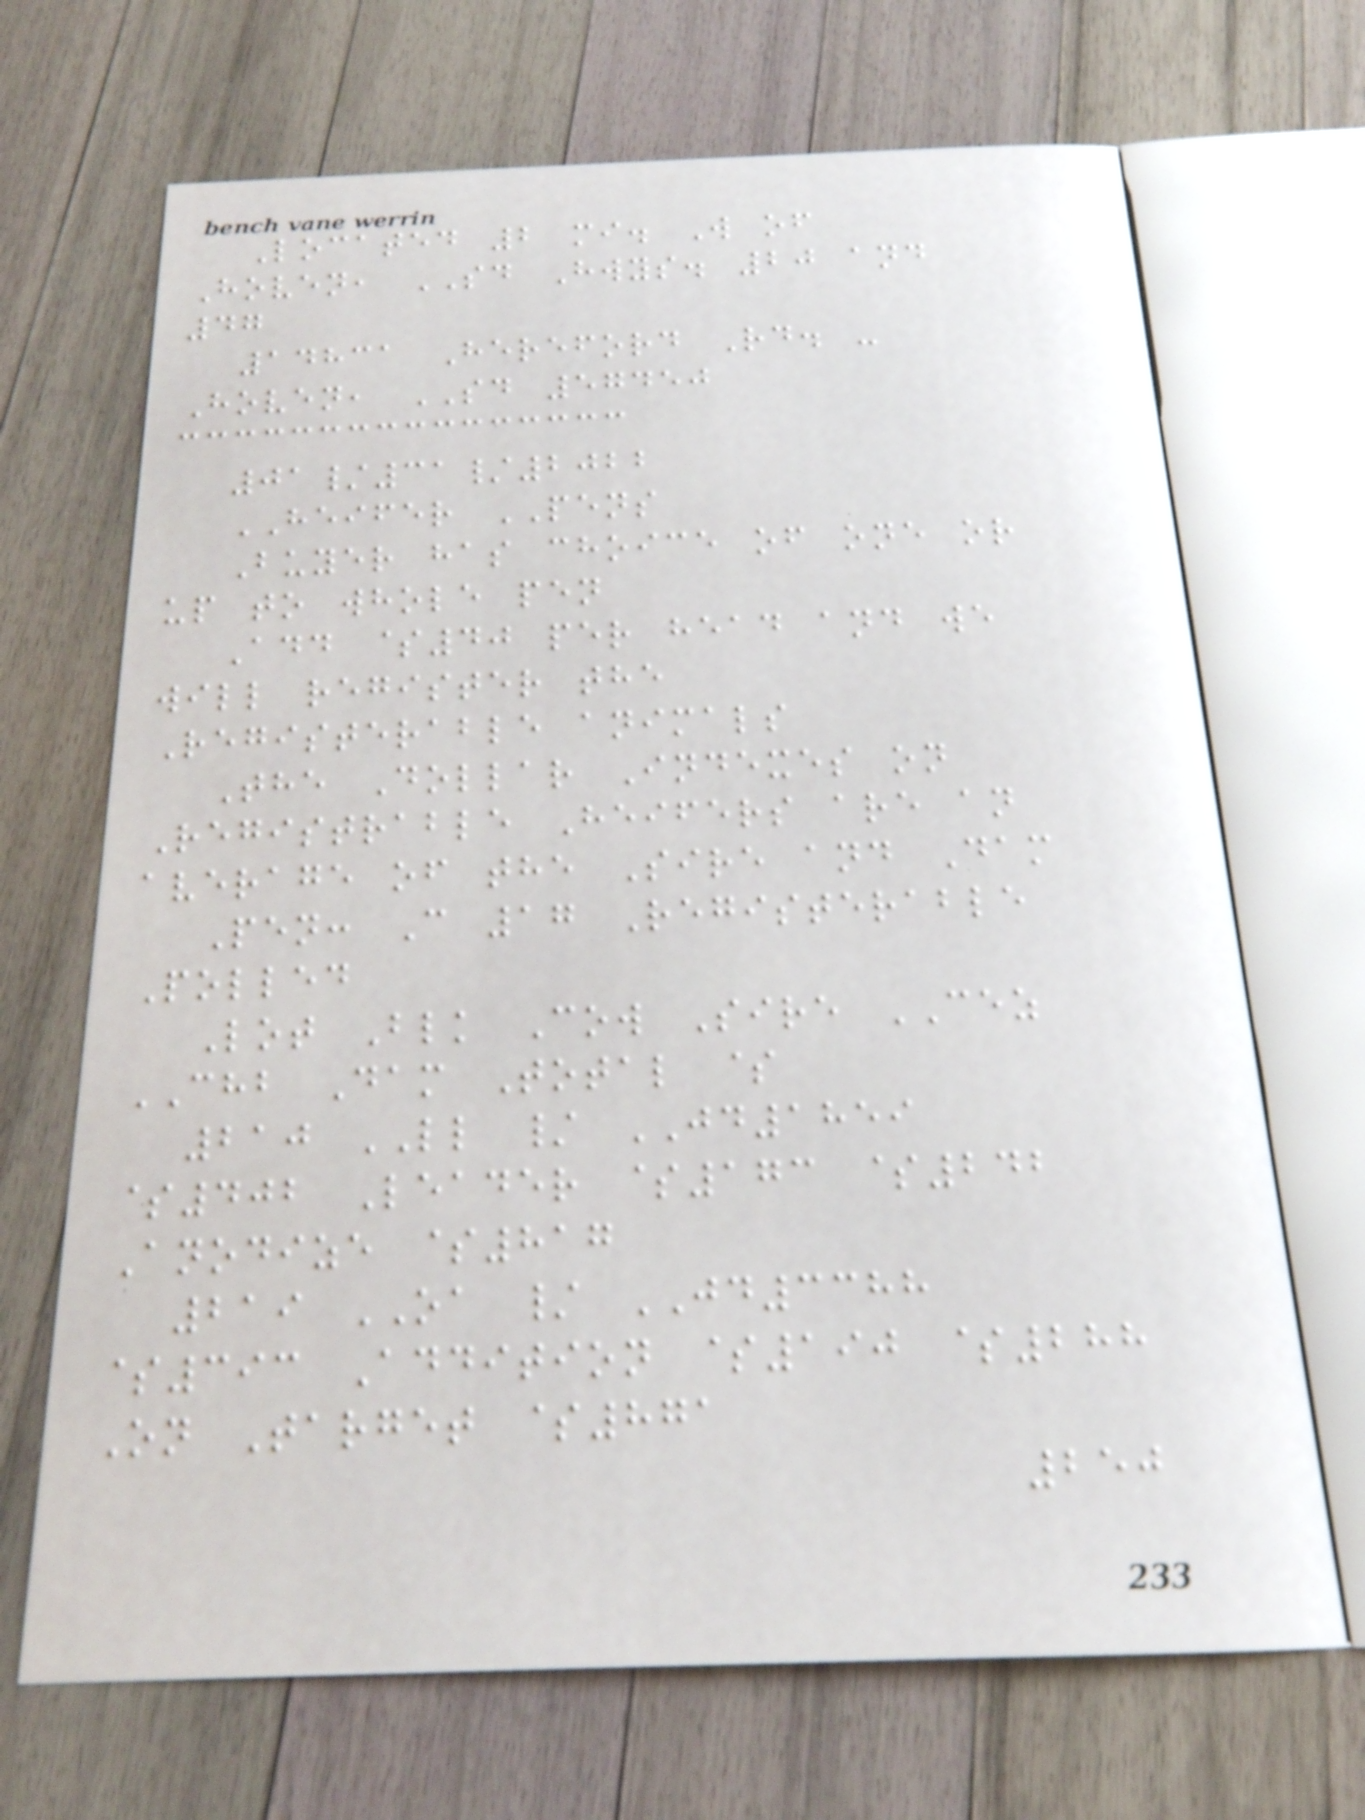Located 2 mi. W of
Hoven, SD Hwys. 20 and
47
14831 Hereford Rd. -
Hoven, SD 57450
01/31/2022
HEIFER PENS
Buyer has choice of one or
up to whole pen
Add $40 per head and we
will register the
Registerable animals
The Dollar Indexes on
Registrable Heifers are an
average of the Sire and Dam
Pen: C 17 Registerable
Polled
Lot Blk Cow Sire CEZ
CHB Dam Total $
210 LL / JD1859
$402 Leader $173 $242
Anodize $817
219 OA / JD3388
$393 Addition $190 $288
On Target $871
250
